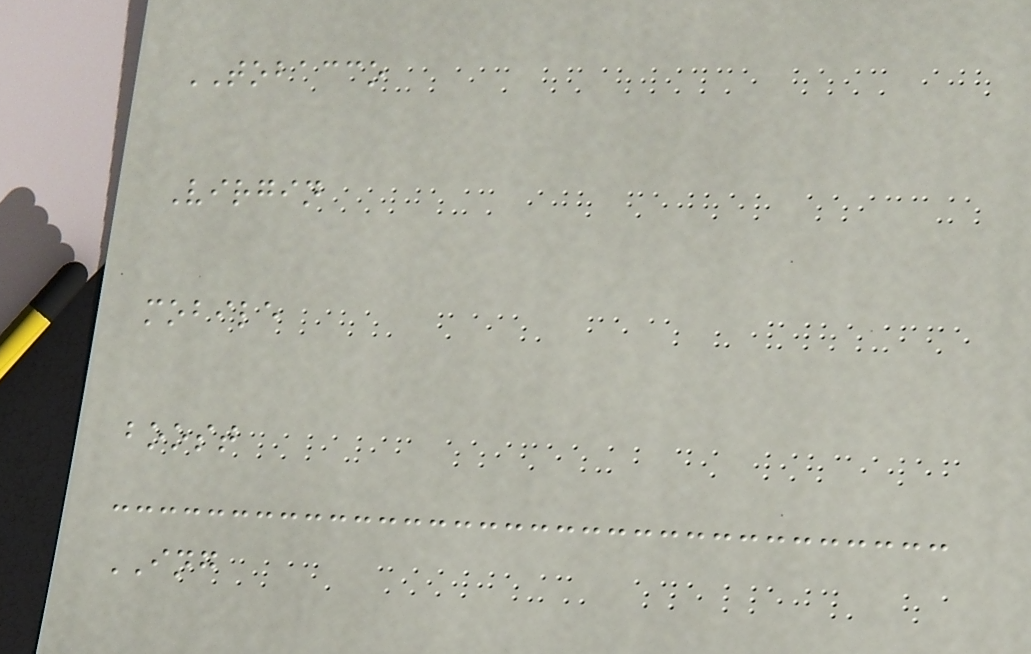TOBACCO
Virgin
mobile
boost
ING
